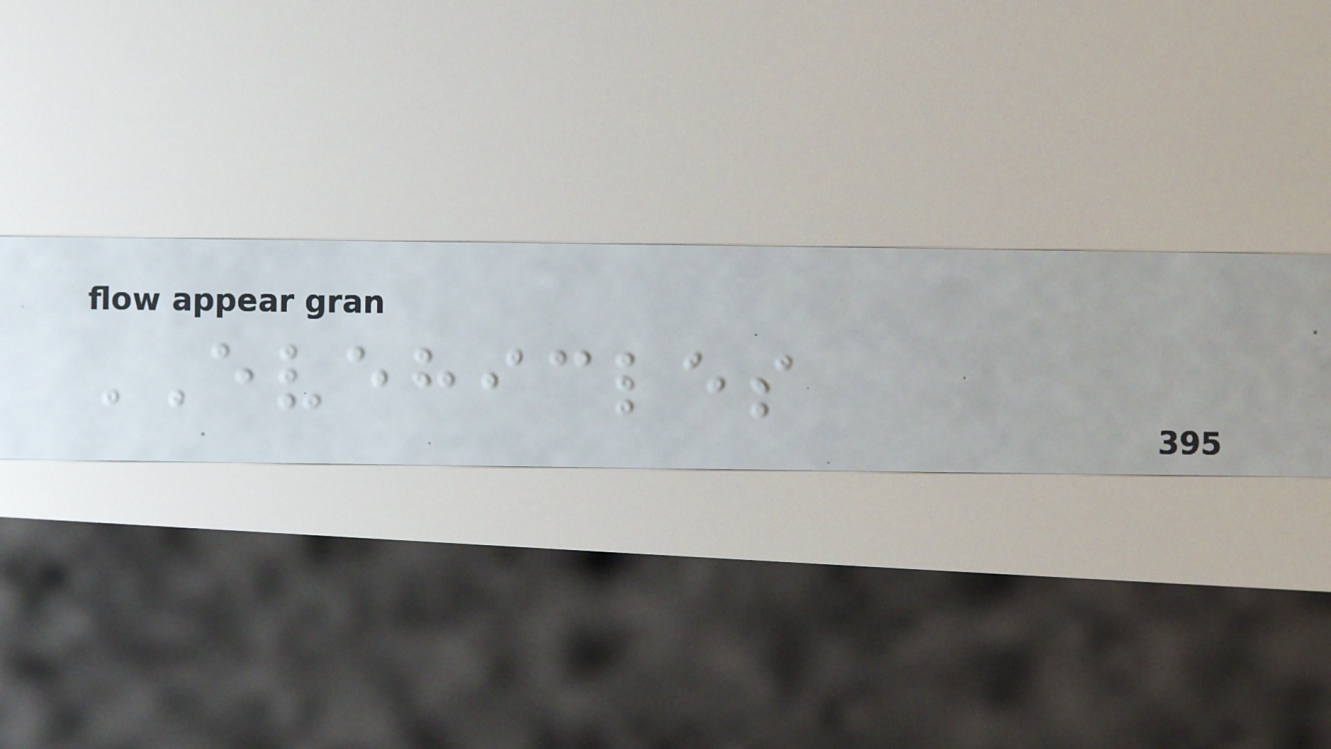EVEHICLES
